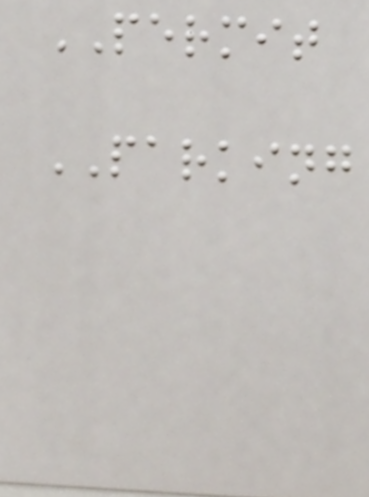PERMIT
PARKING
